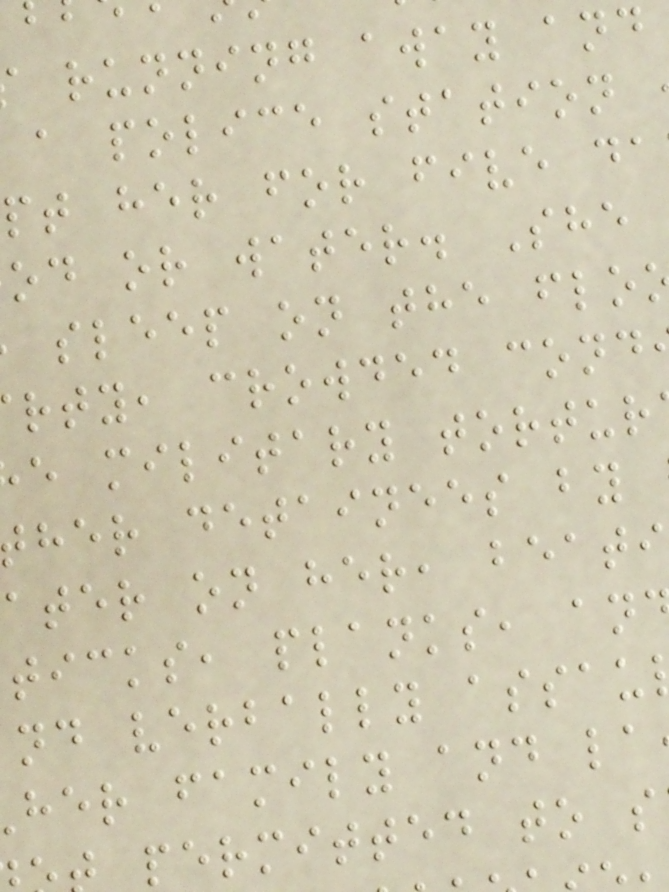running away and
a police station
pt her for five da
od or water. She
sleep on the flo
rty, crowded cond
e military tortur
her detainees by
ater on her, beati
ticks, planks, an
nd verbally assau
her family and la
permitted to s
